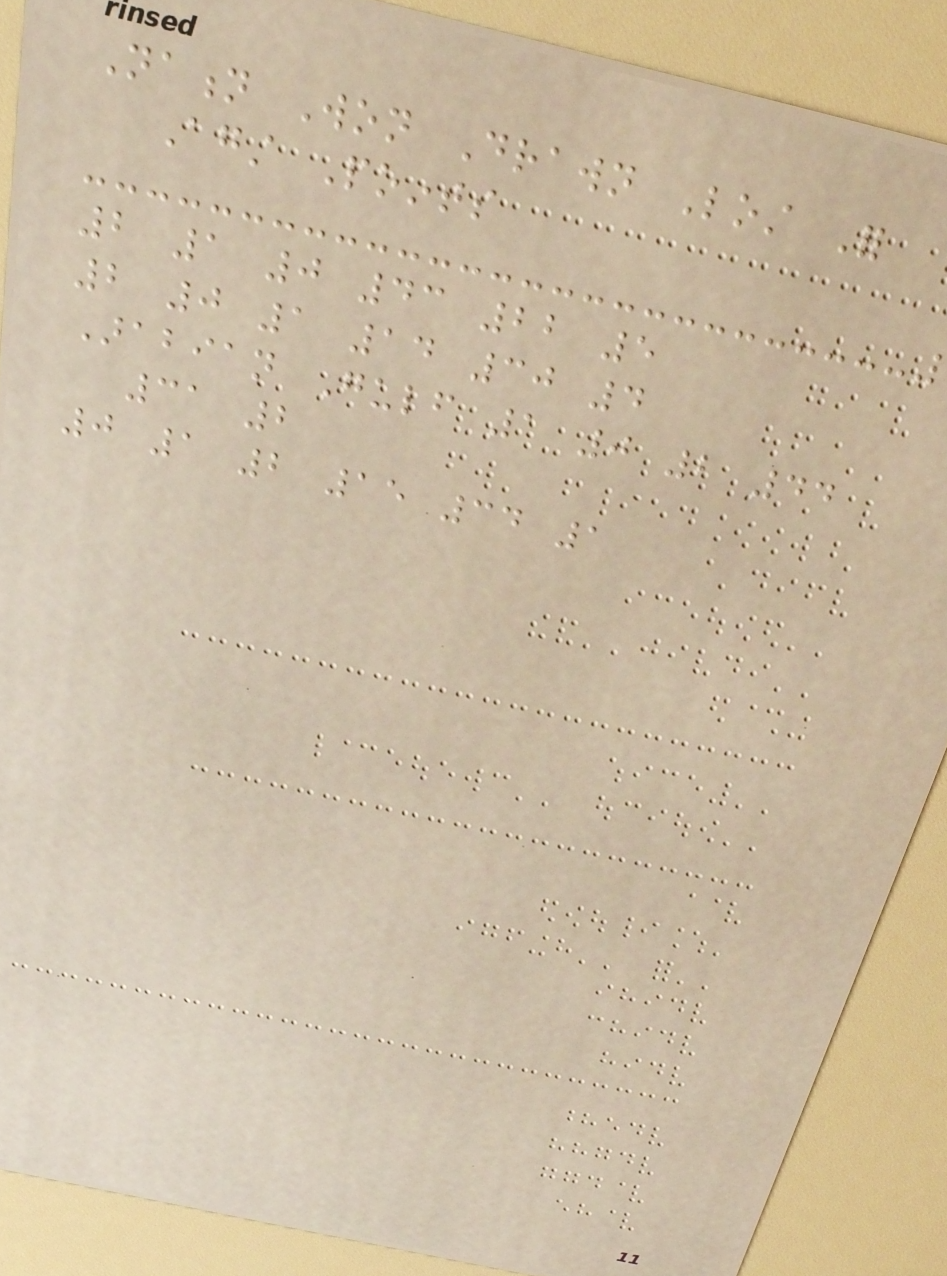Nation Won Drawn Lost For
Against Points
2 1 0 43 22 5
2 0 1 14 30 4
Arabian Gulf 1 0 2 44
31 2
0 1 2 15 34 1
